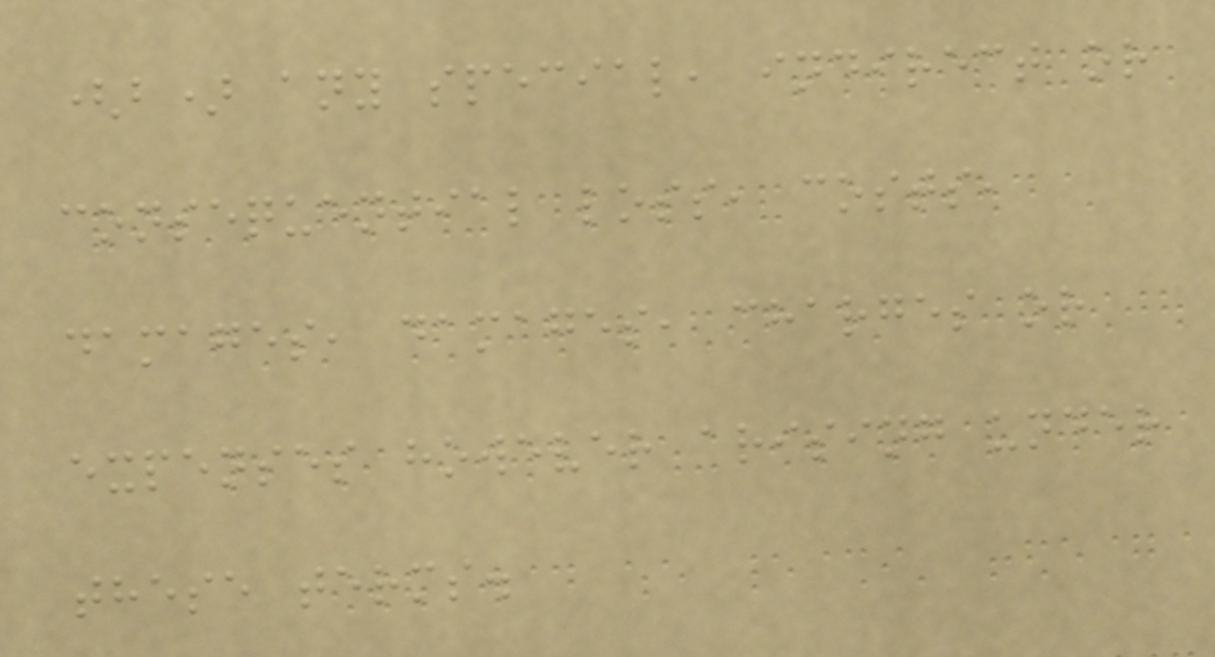(b) any special, indirect or
consequential loss, costs,
damages, damages, charges or
expenses however arising under
these terms.
